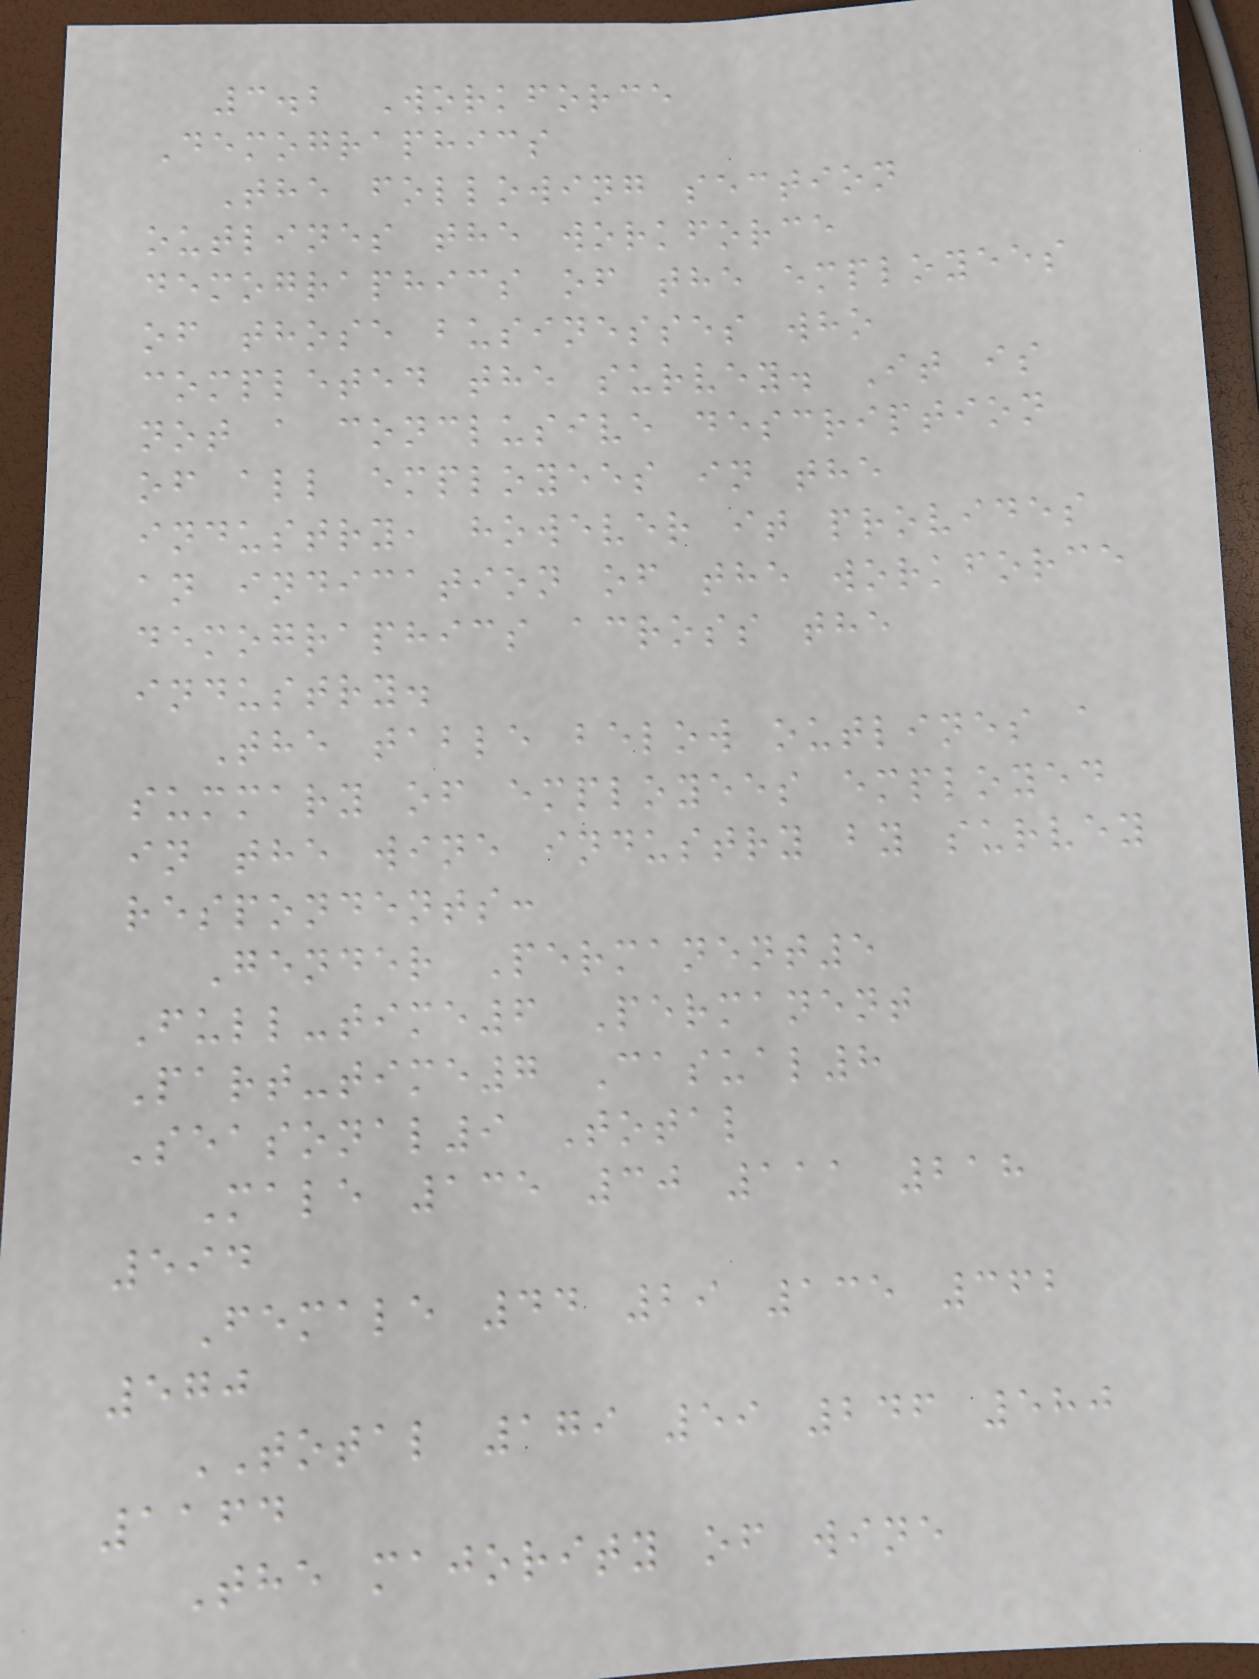3.2 Workforce
Demographics
The following section
outlines the workforce
demographics of the employees
of those businesses who
completed the survey. It is
not a conclusive description
of all employees in the
industry, however it provides
an indication of the workforce
demographics across the
industry.
The table below outlines a
summary of employees employed
in the wine industry by survey
respondents:
Gender Permanent5
Full-time6 Permanent
Part-time7 Casual8
Seasonal9 Total
Male 135 30 111 218
594
Female 44 29 135 362
570
TOTAL 179 59 246 580
1164
The majority of wine
